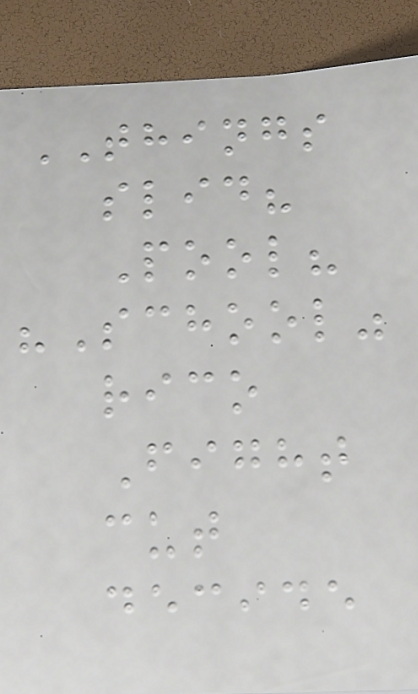THINGS
slid?
Pool?
"School"
rico
Fight
cut
decide
